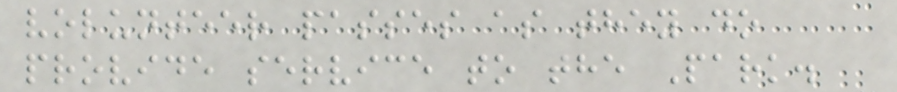volunteer passes as they do
provide service to the Park.
